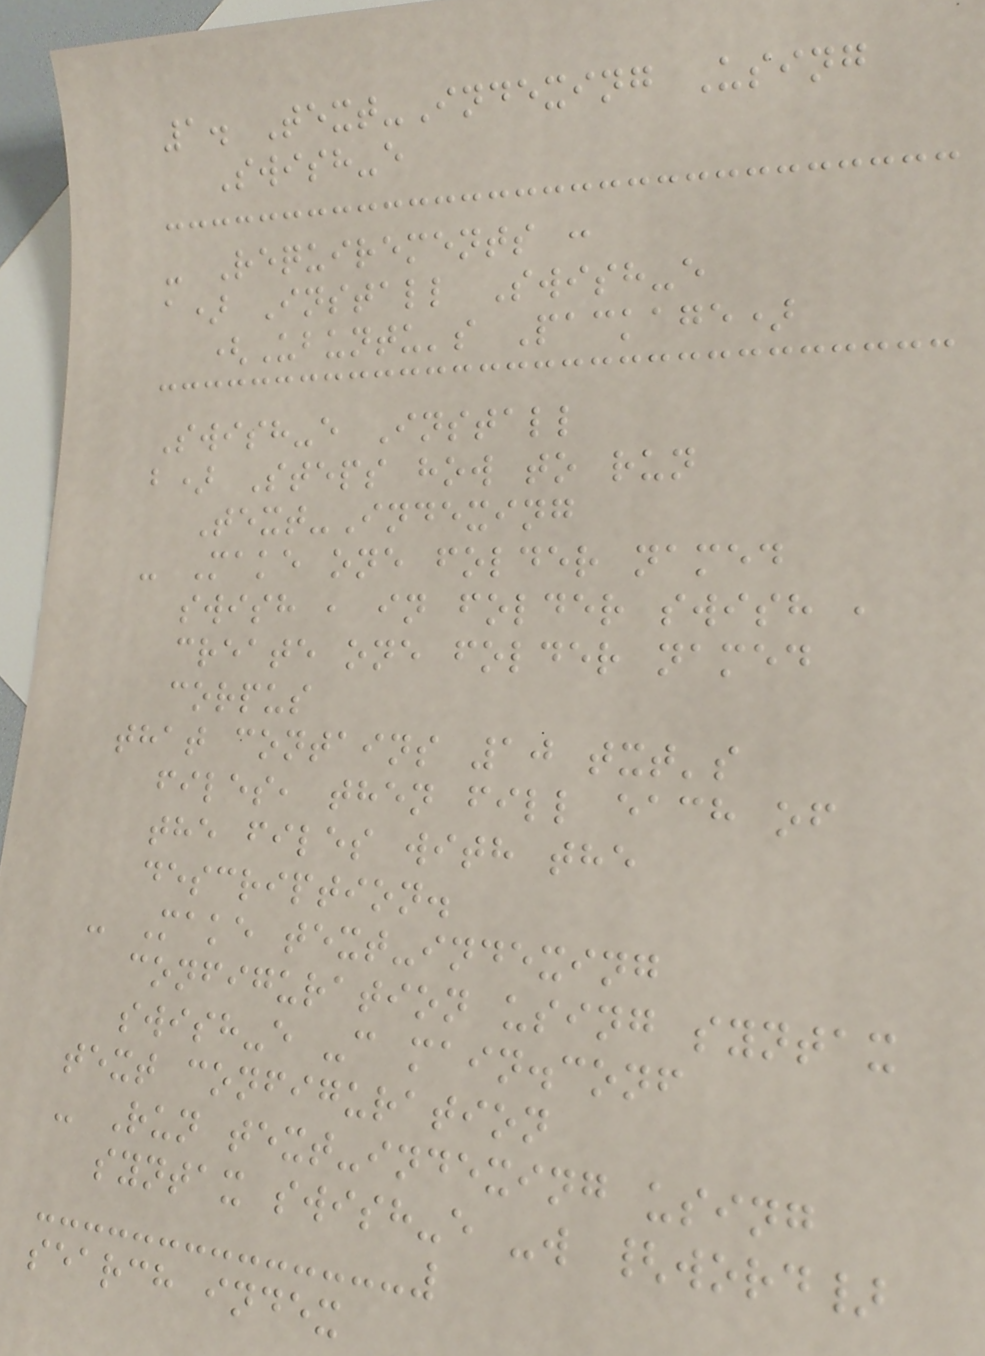1. Text-Indexing Using
Swish-e
- Requirements :
a) Install Swish-e
(Ubuntu's Package)
Swish-e Install
b) Steps how to run
Text-Indexing
- Make one folder named
swish , in folder swish ,
create one folder named
corpus
that contains 10 txt's
files, then fill each of
the files with the
description.
- Make text-indexing
configuration using syntax
swish-e -c main.conf
text configuration
- Run text-indexing using
syntax swish-e -w {word}
search index
